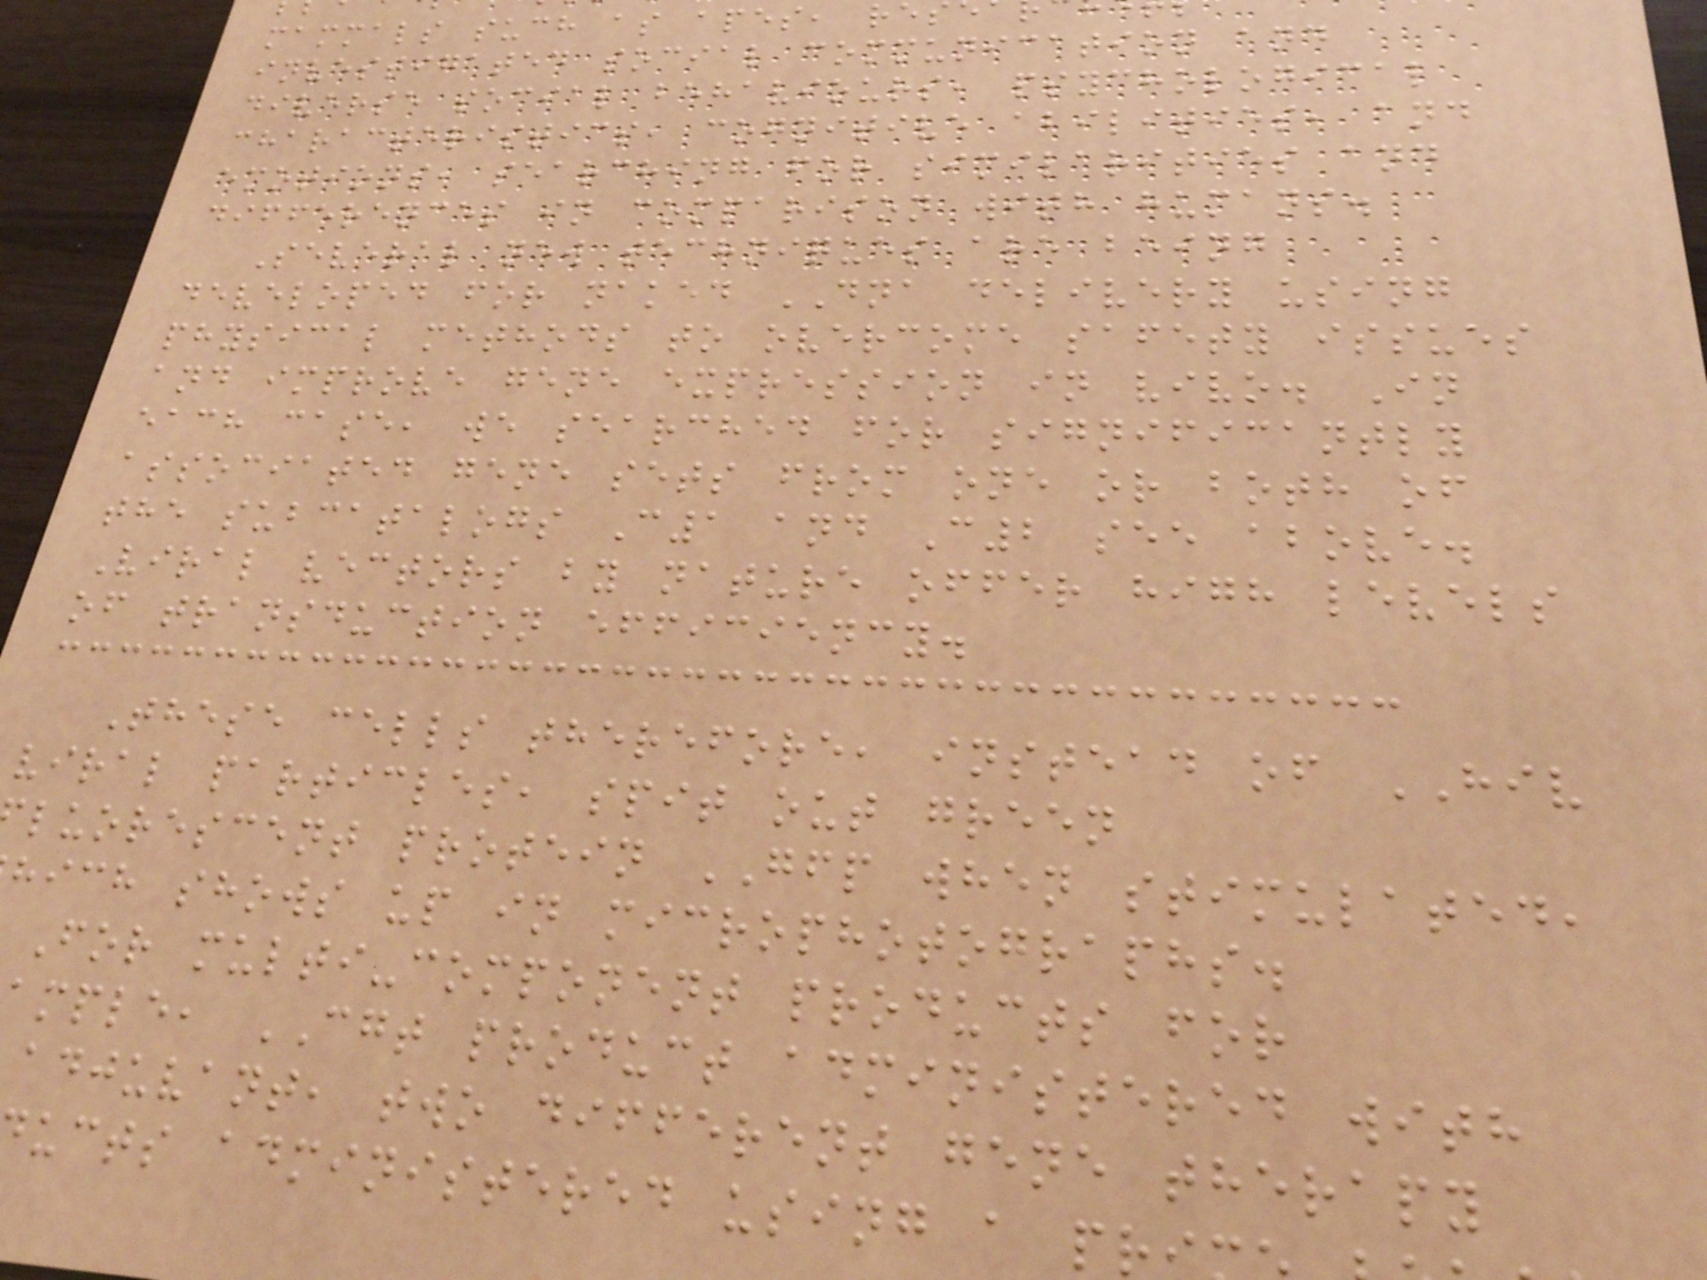mammals such as apes, re
investigated social communication and
diverse social behaviours, psychological
characteristics, cognitive abilities, and
emotions, searching for similarities and
differences in comparison with humans.
Several new techniques are being
developed for naked DNA delivery using
physical methods to overcome safety issues
and improve gene expression in vivo. In
each case, we searched for significantly
associated gene sets from one or both of
the subcatalogs C1 and C2 see above.
Viral vectors by nature offer high levels
of transduction efficiency.
These cells therefore, instead of HIV
viral particles, spit out green
luorescent protein GFP when stimulated,
hich shows up in microphotographs.
For multi-component products for
ample, CGT product administered with
adjuvant, two different gene therapy
ucts administered using a pr
